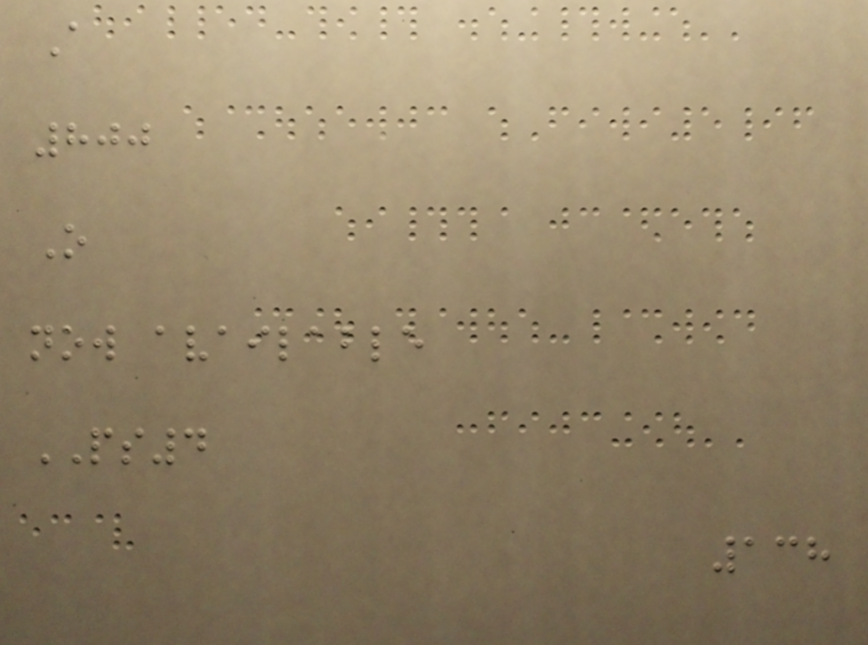A
800
O
now available
PS4
138
